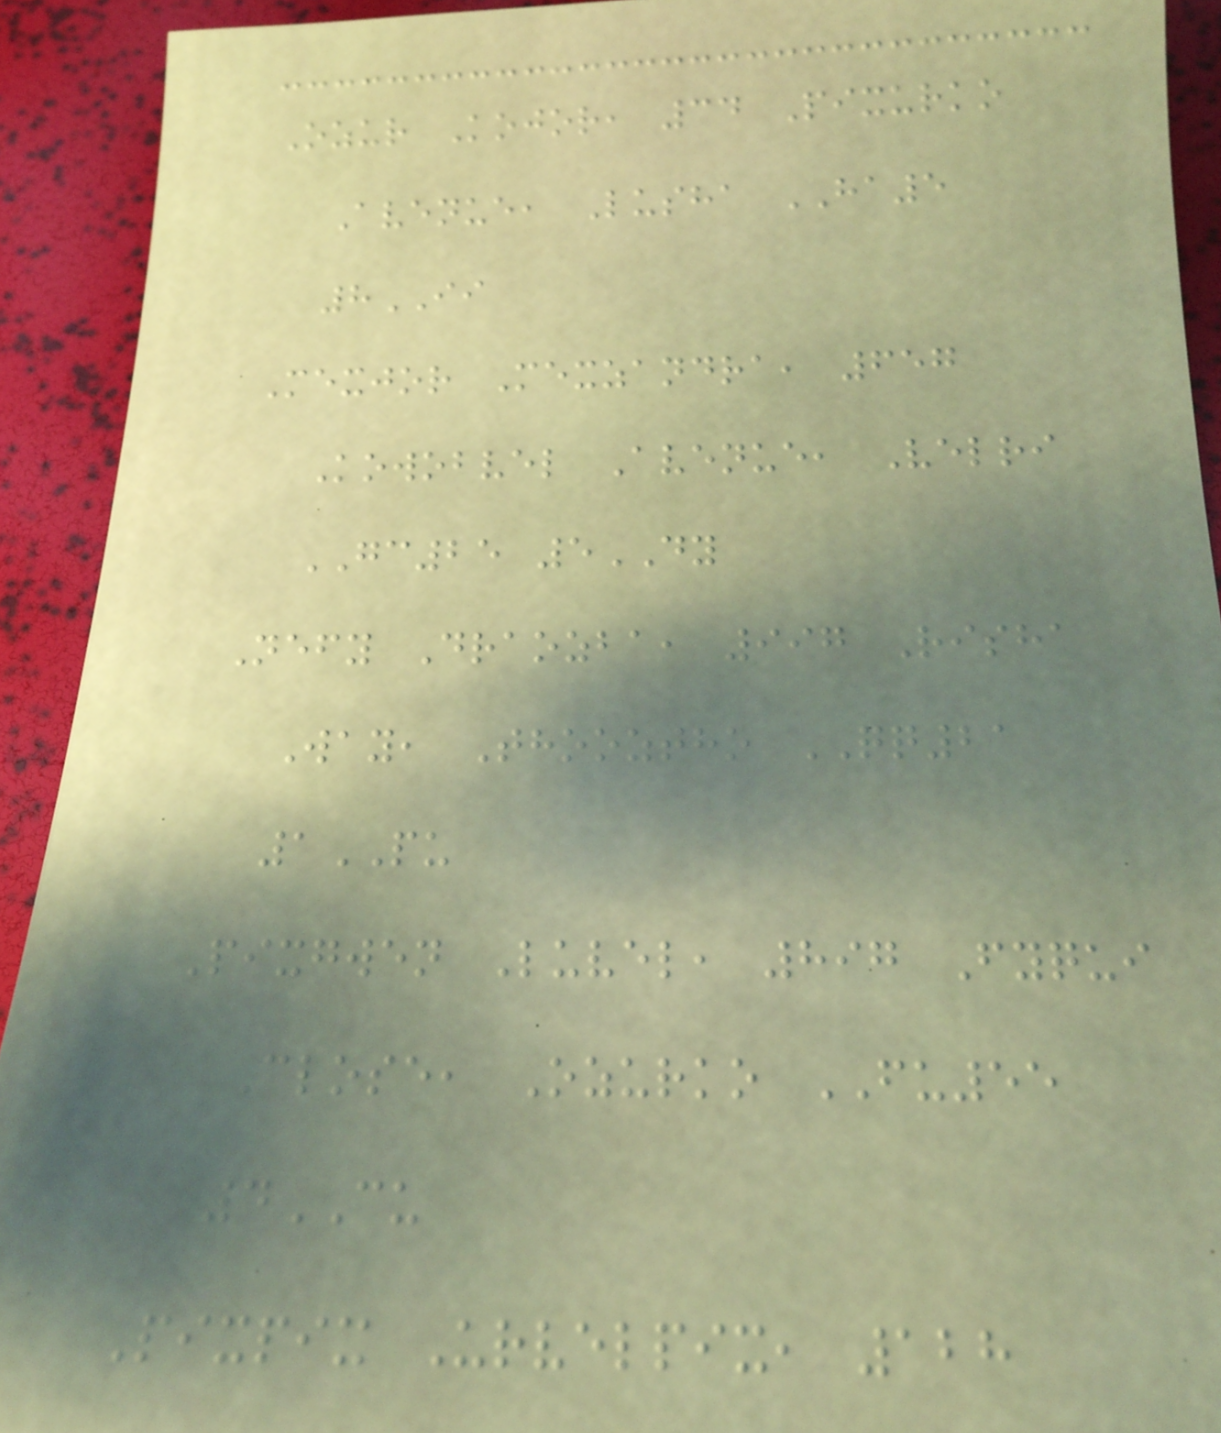Ozur Kojor, 34 Pixurko
Avenue, Lusha HA5
8II
Mexjor Mexzandra, 657
Kowobvel Avenue, Velri
GC25 5DY
Nefy Draozba, 997 Risha
Way, Thooztho QQ21
1PU
Pixgwen Luvel, 897 Fyqui
Close, Ozurko FU55
4CU
Pixpix Urvelpix, 128
